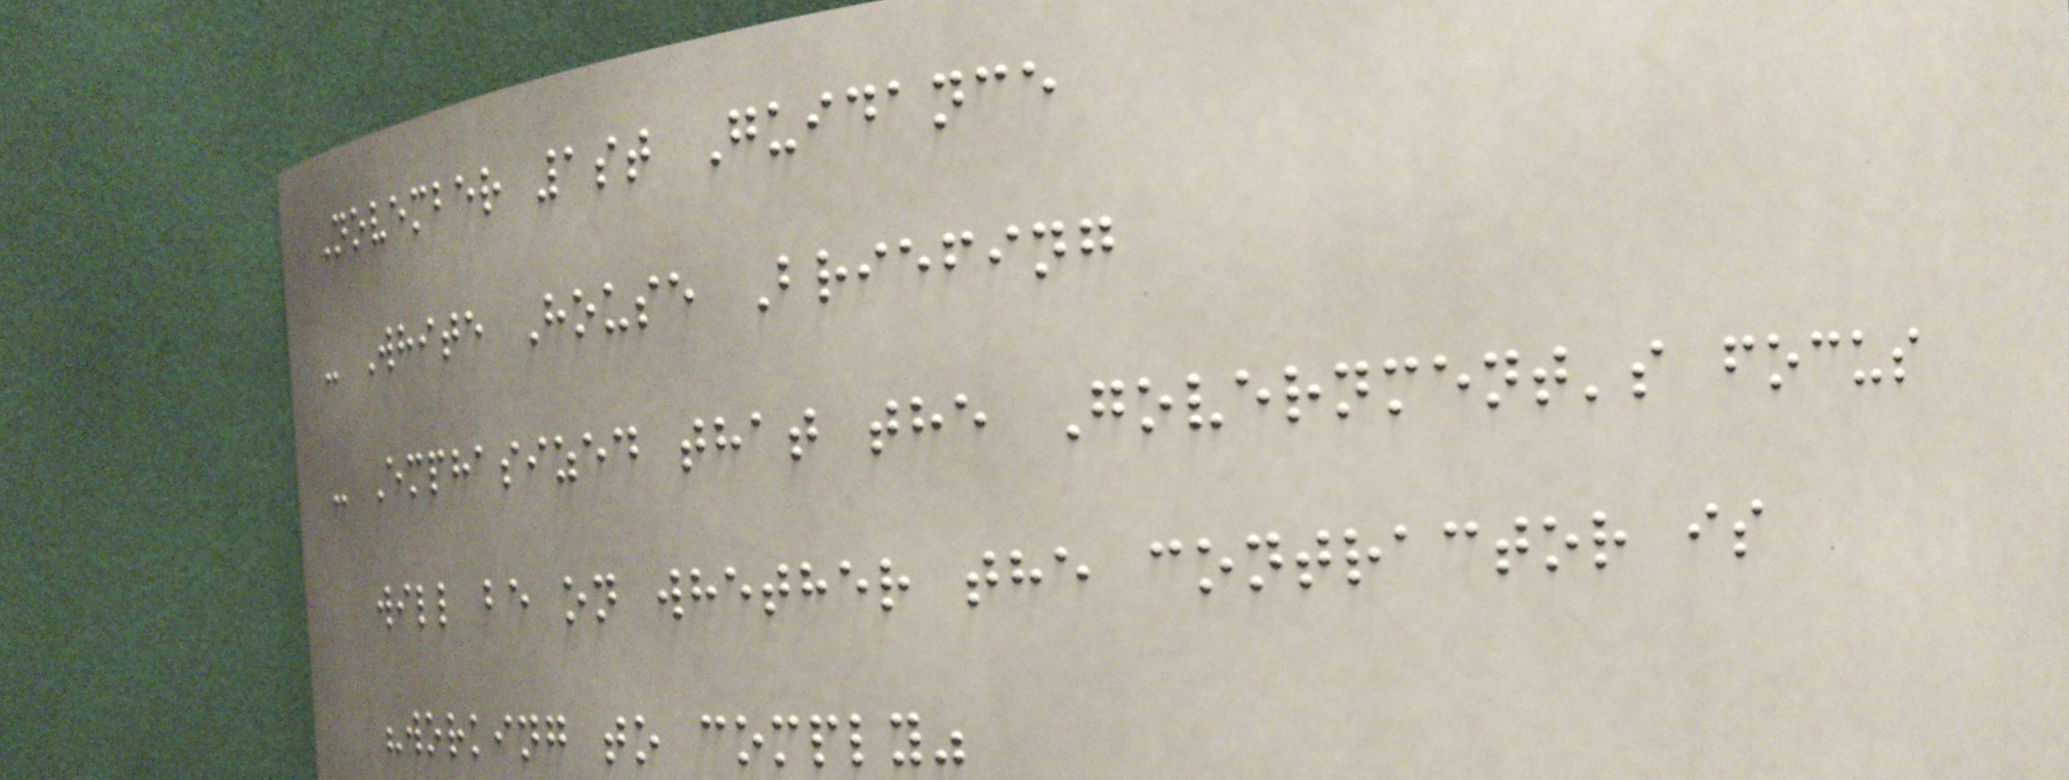November 1st Guidance
- White House Briefing
- Emphasized that the Government's focus
will be on whether the contractor is
"working to comply"
